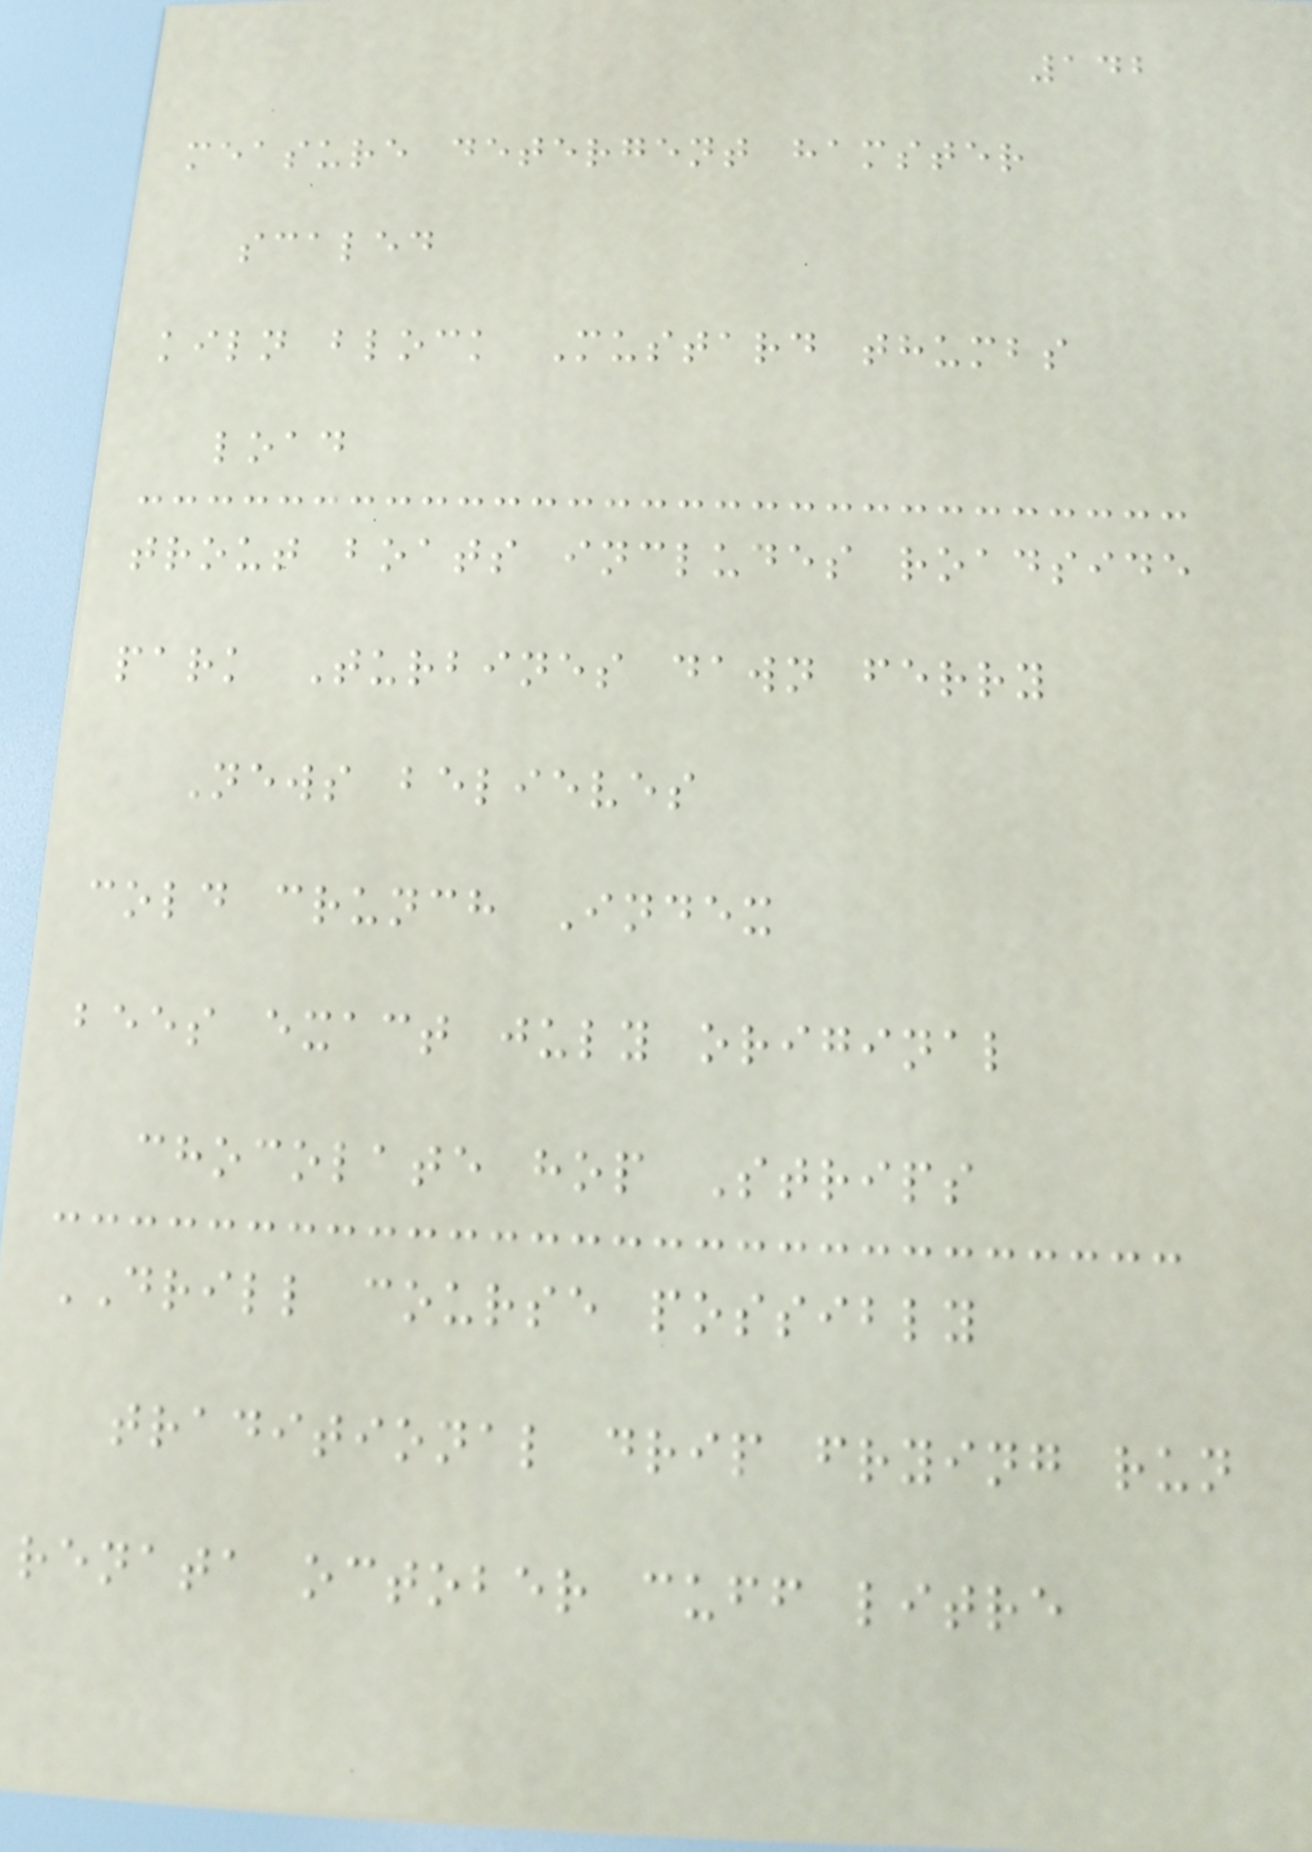142
measure detergent hamster
scaled
kiln block Mustard thumbs
load
trout boats includes roadside
park Turbines dawn ferry
News believes
cold crunch Index
bees exact july original
chocolate hop Strips
DRILL course possibly
traditional drip frying run
renata october cuff litre
